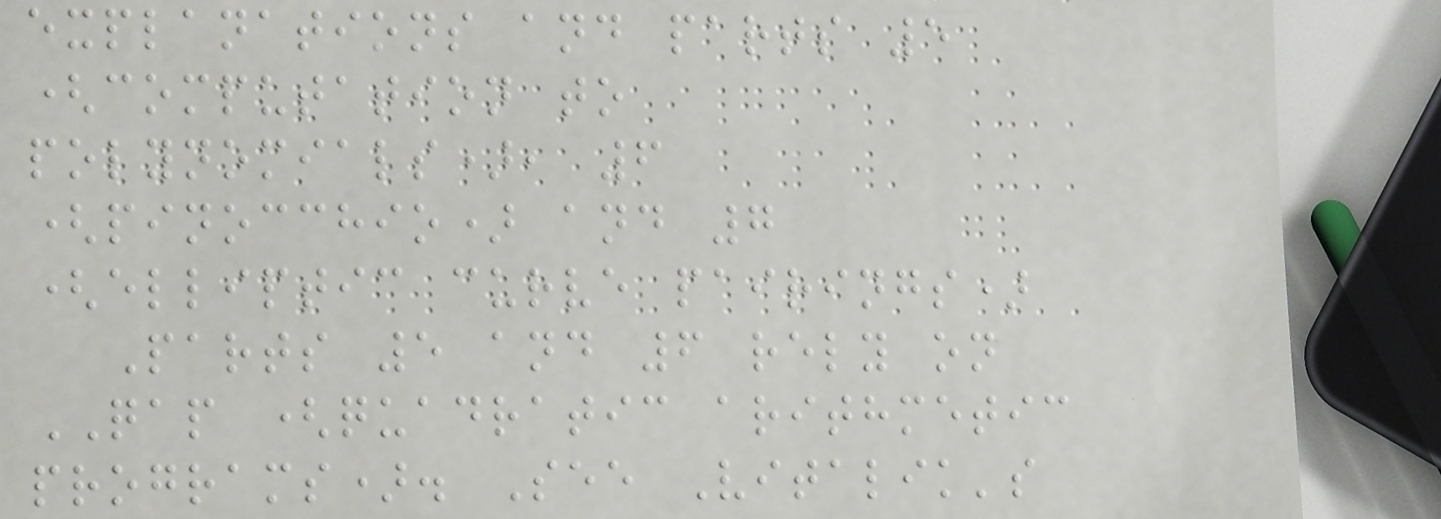explanations and parts 5
(computation to
polynomials), 6
(pinocchio) and 7
(elliptic curve pairings)
Parts 5 and 6 rely on
QAP (quadratic arithmetic
programs). See Vitalik's
